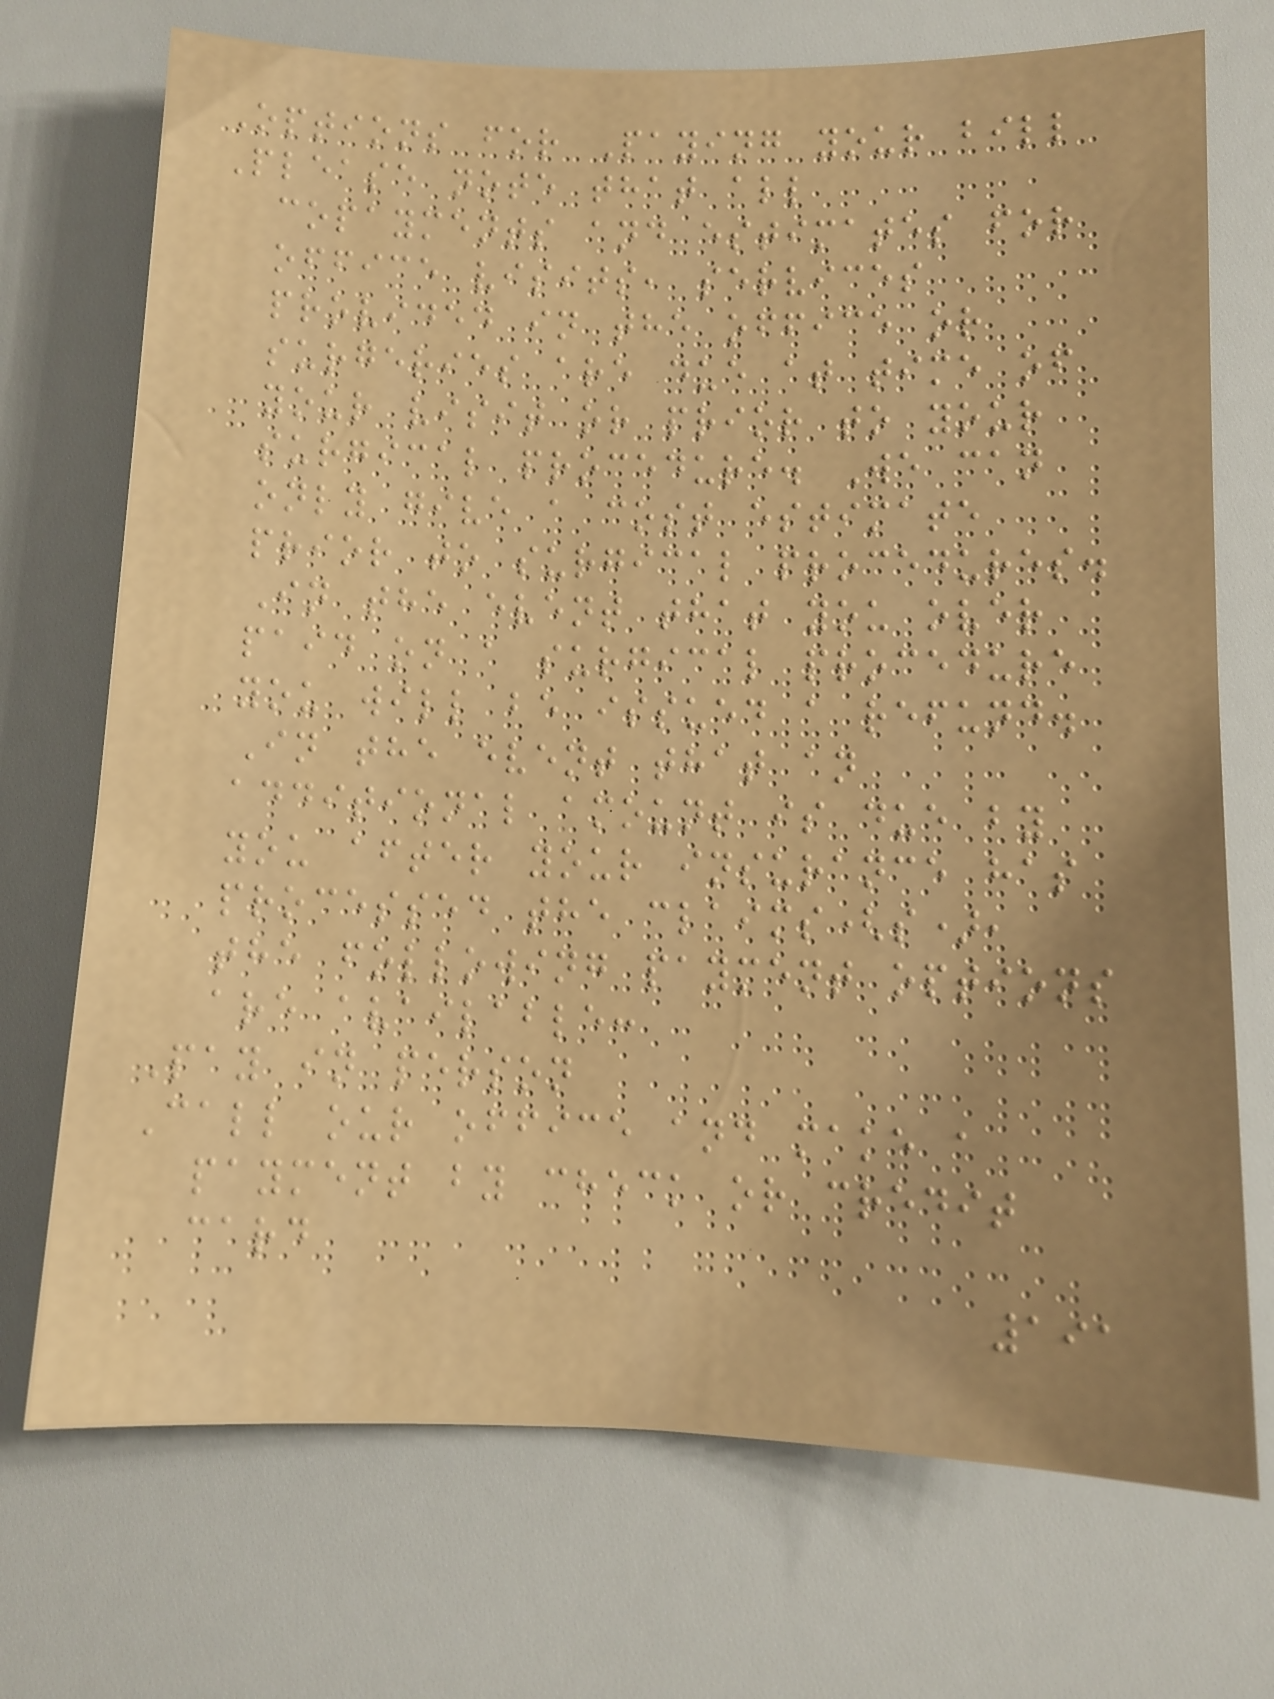Options for Paying your bill
Please note that all
copayments and estimates for
office visits, services
provided in the office or
surgeries are due at time of
your visit or prior to your
surgical procedure. We can
only give a cost estimate
prior to surgical procedures.
In the event that you over
paid on a surgical procedure
you will be issued a refund.
In the event that an
additional amount is due by
you after your insurance has
processed the claims(s),
the following payment options
are available:
Pay in person
Call our office and make a
payment by check or credit
card
191
